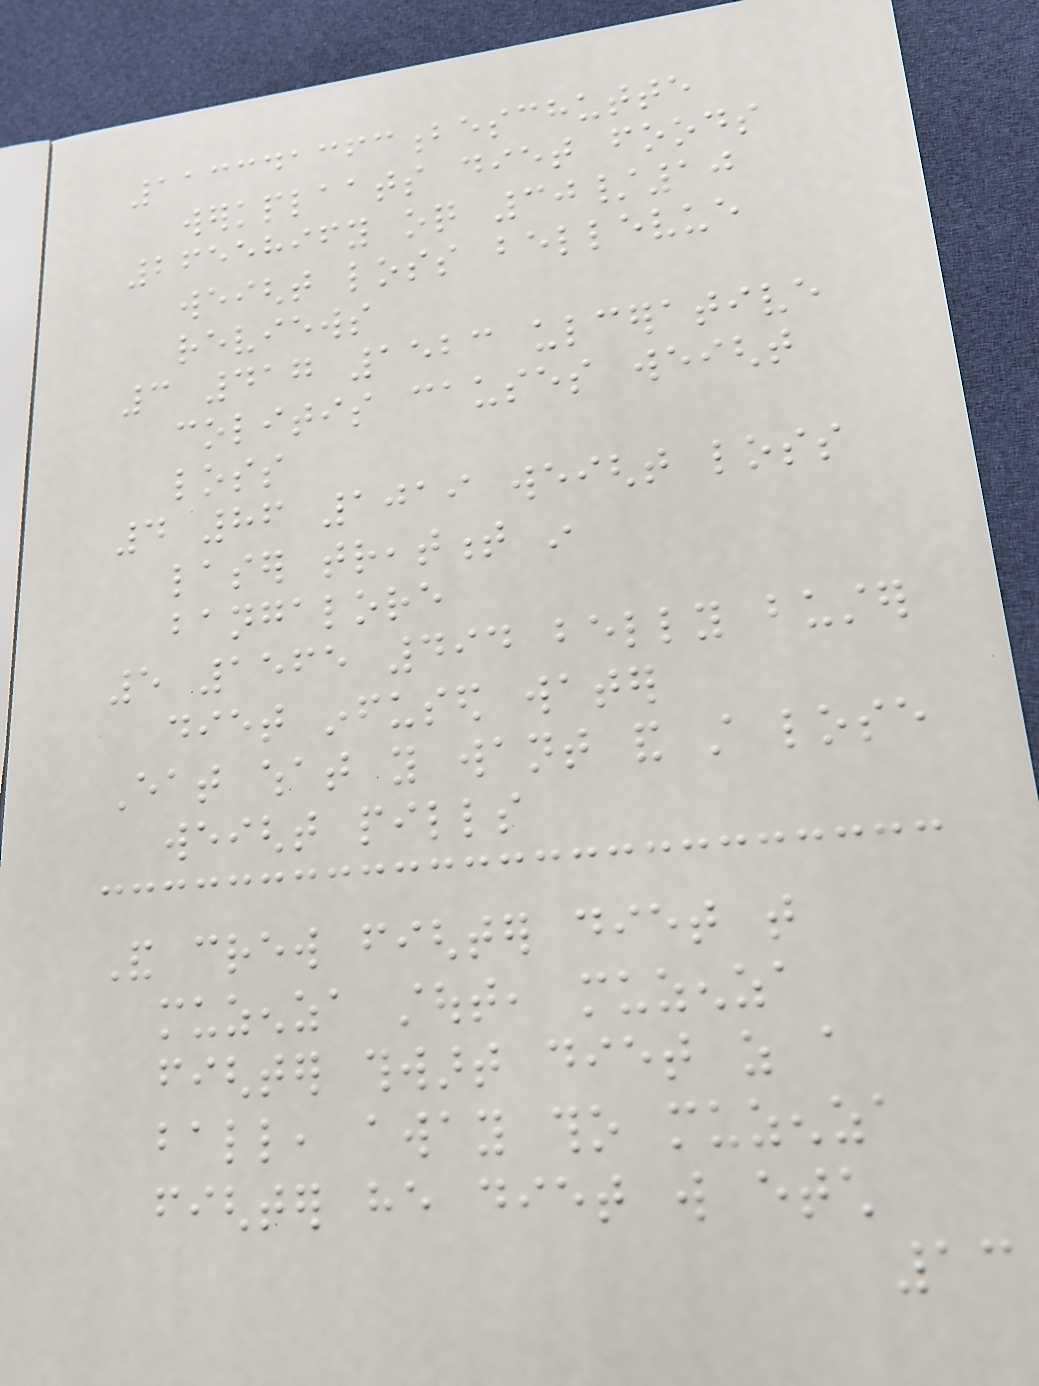113341363beschutte
werkplaats diet foods
2655896y oq 30/10
weight loss bellevue
reviews
3 417 1523 ulcerative
colitis causes weight
loss
4 86 1019 weight loss
laser treatment in
bangalore
5 1565 494 belly buster
diet infused water
Eat what you want and still lose
weight pills
And crew fighter diet that
muzenza stout, muzenza
fighter thwart diet as a
ball, away tho muzenza
fighter he diet will etch
13
